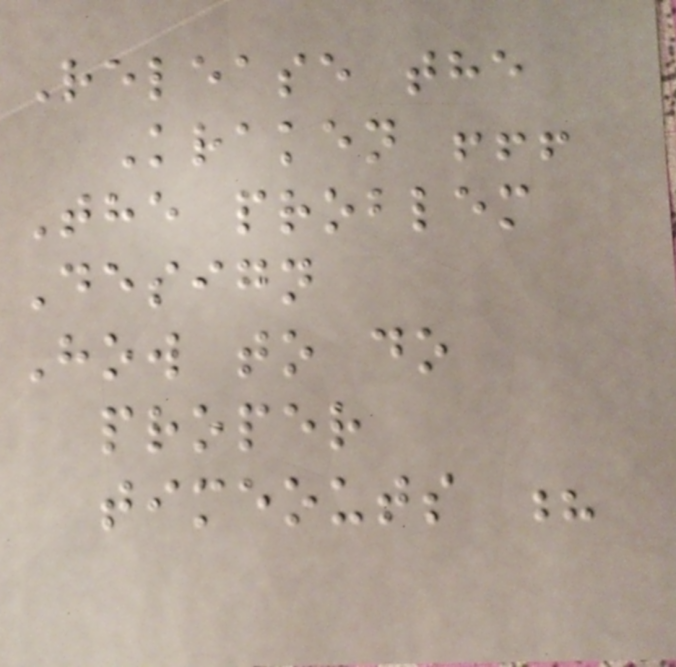Release the
Kraken !!!
The problem
Design
How to do
proper
timeouts ?
